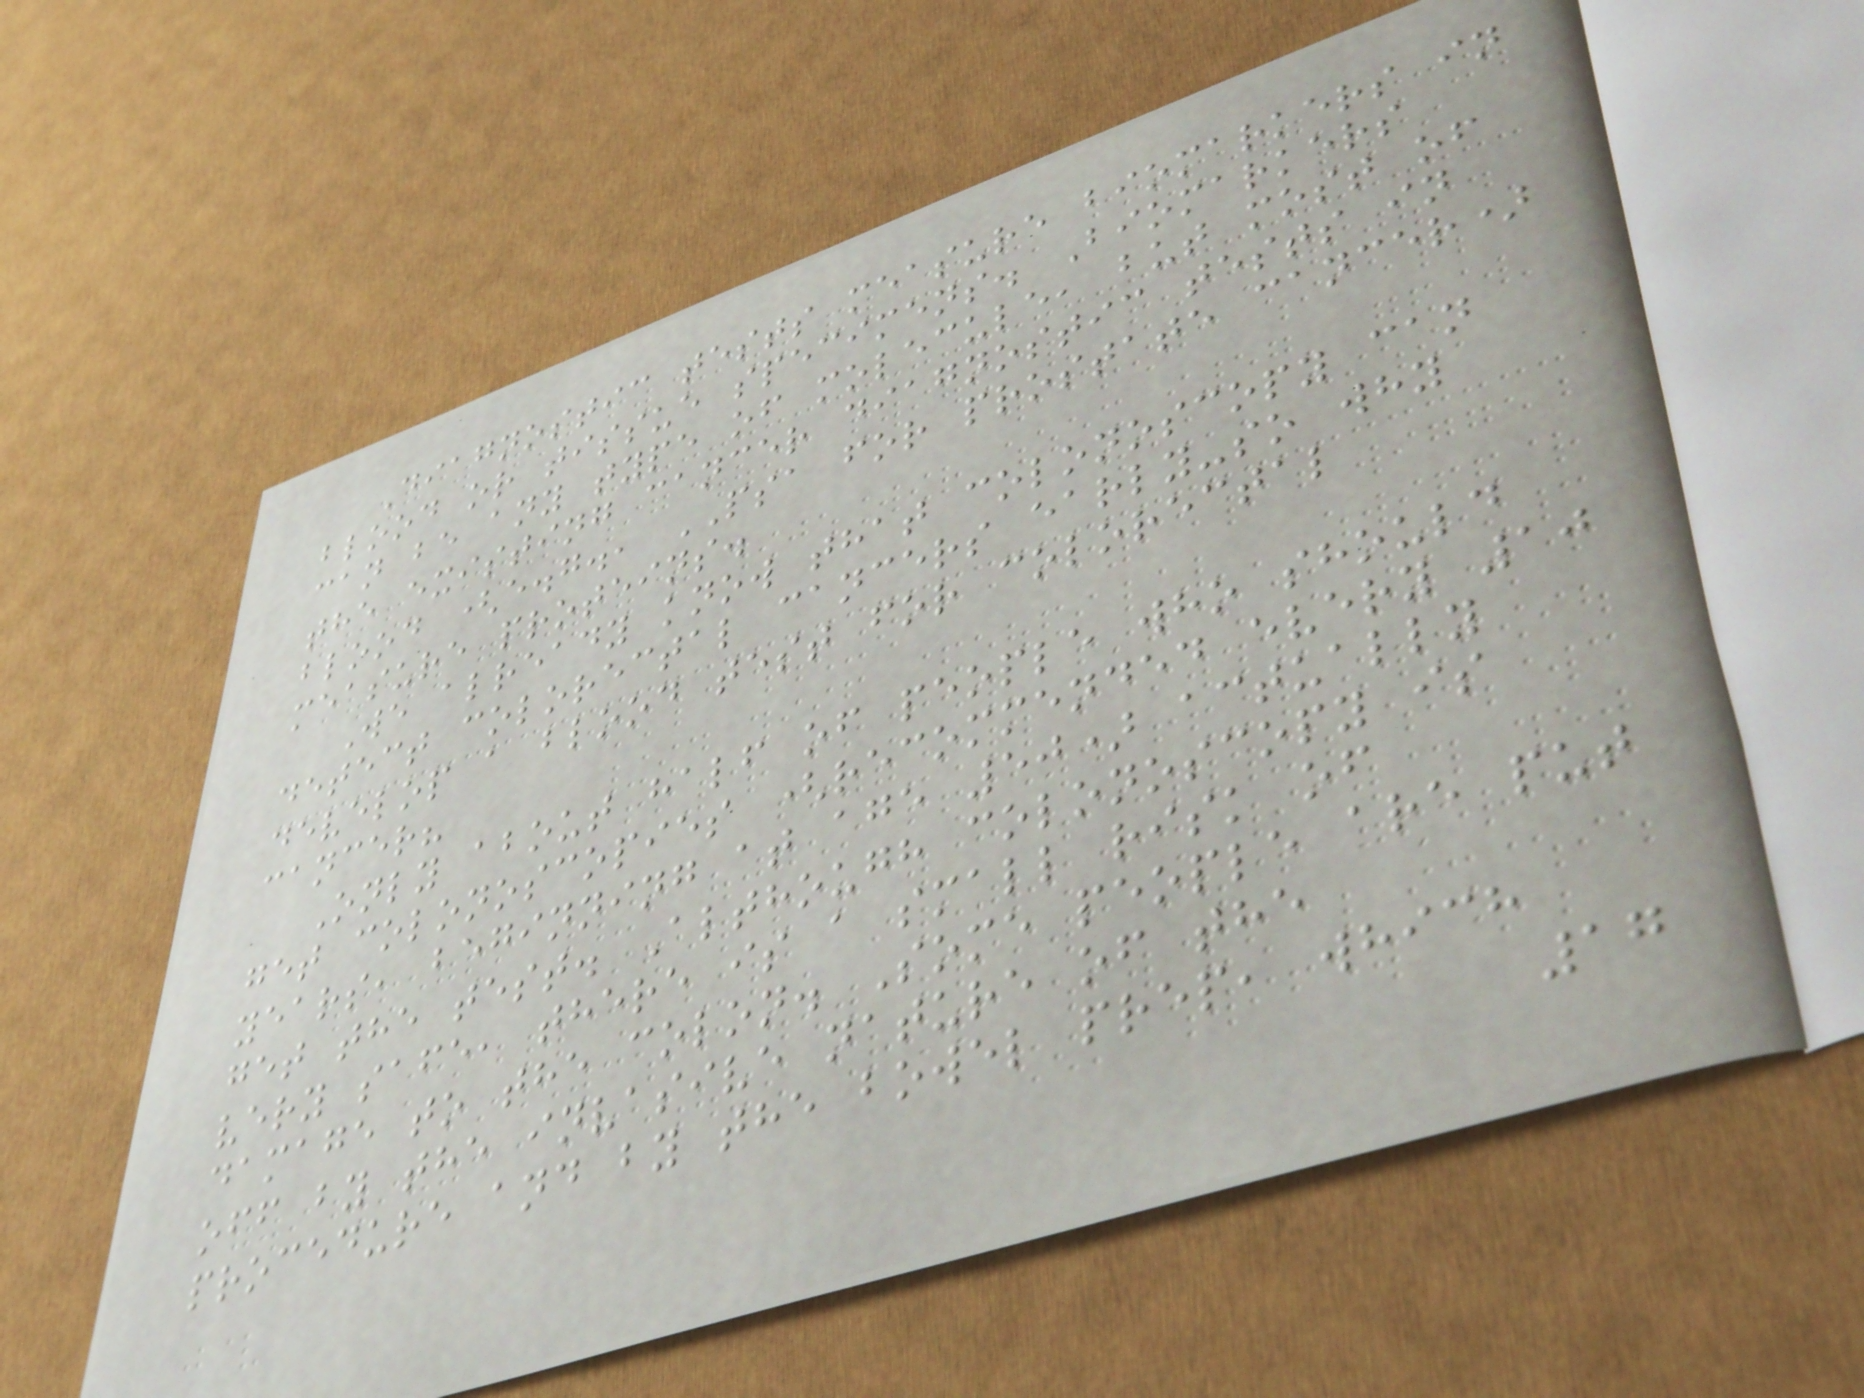Diagnostic tests measure biomarkers in
blood or tissue specimens. Biomarkers
can be any type of molecule, but most of
the existing cancer diagnostic tests in
blood (e.g., PSA for prostate cancer)
measure proteins.
We already know that colonoscopy can
detect colorectal cancers early-so why
develop a blood test for colorectal
cancer?
Only about half of people who should
get colonoscopies (recommended every 10
years, beginning at age 50) actually
get the test. Although colonoscopy is
very safe, there is a small risk of
damage to the colon. Some people are put
off by the invasive nature of the
procedure and by the bowel prep, which
17
